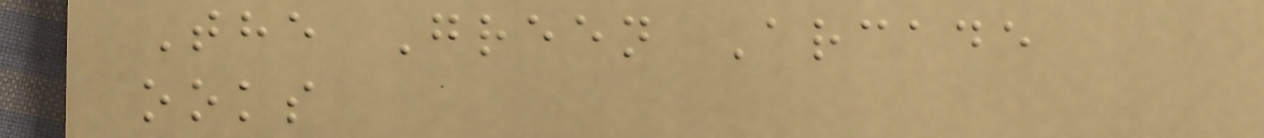The Green Arcade
ooks
